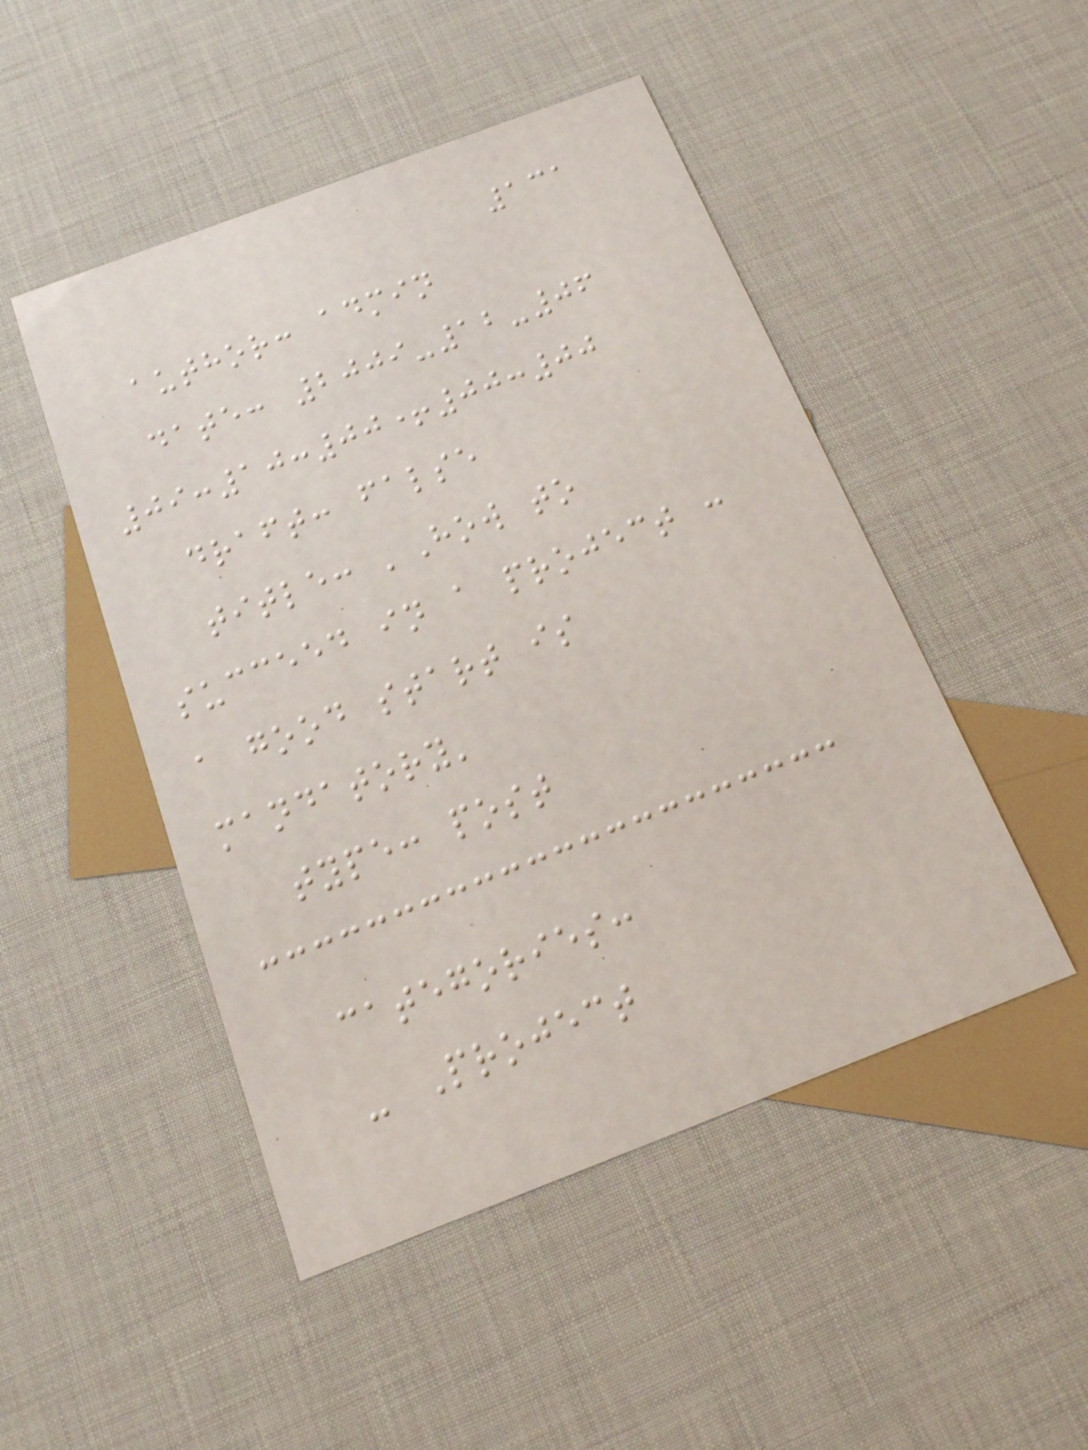131
author: admin
date: 2009-12-06
09:10:00+00:00
draft: false
title: 'How to
succeed in a project :
a good start is
mandatory'
type: post
categories:
- Project
